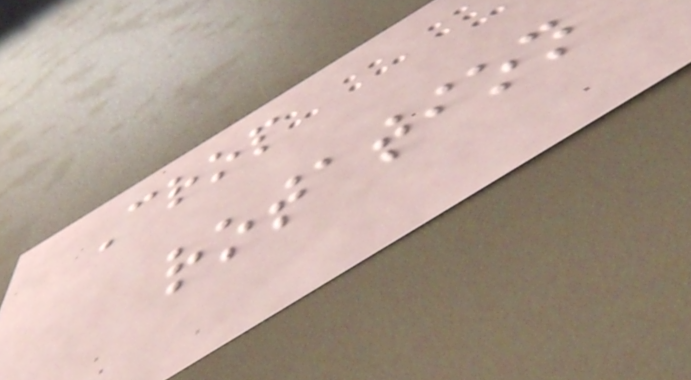Crop
rotation
